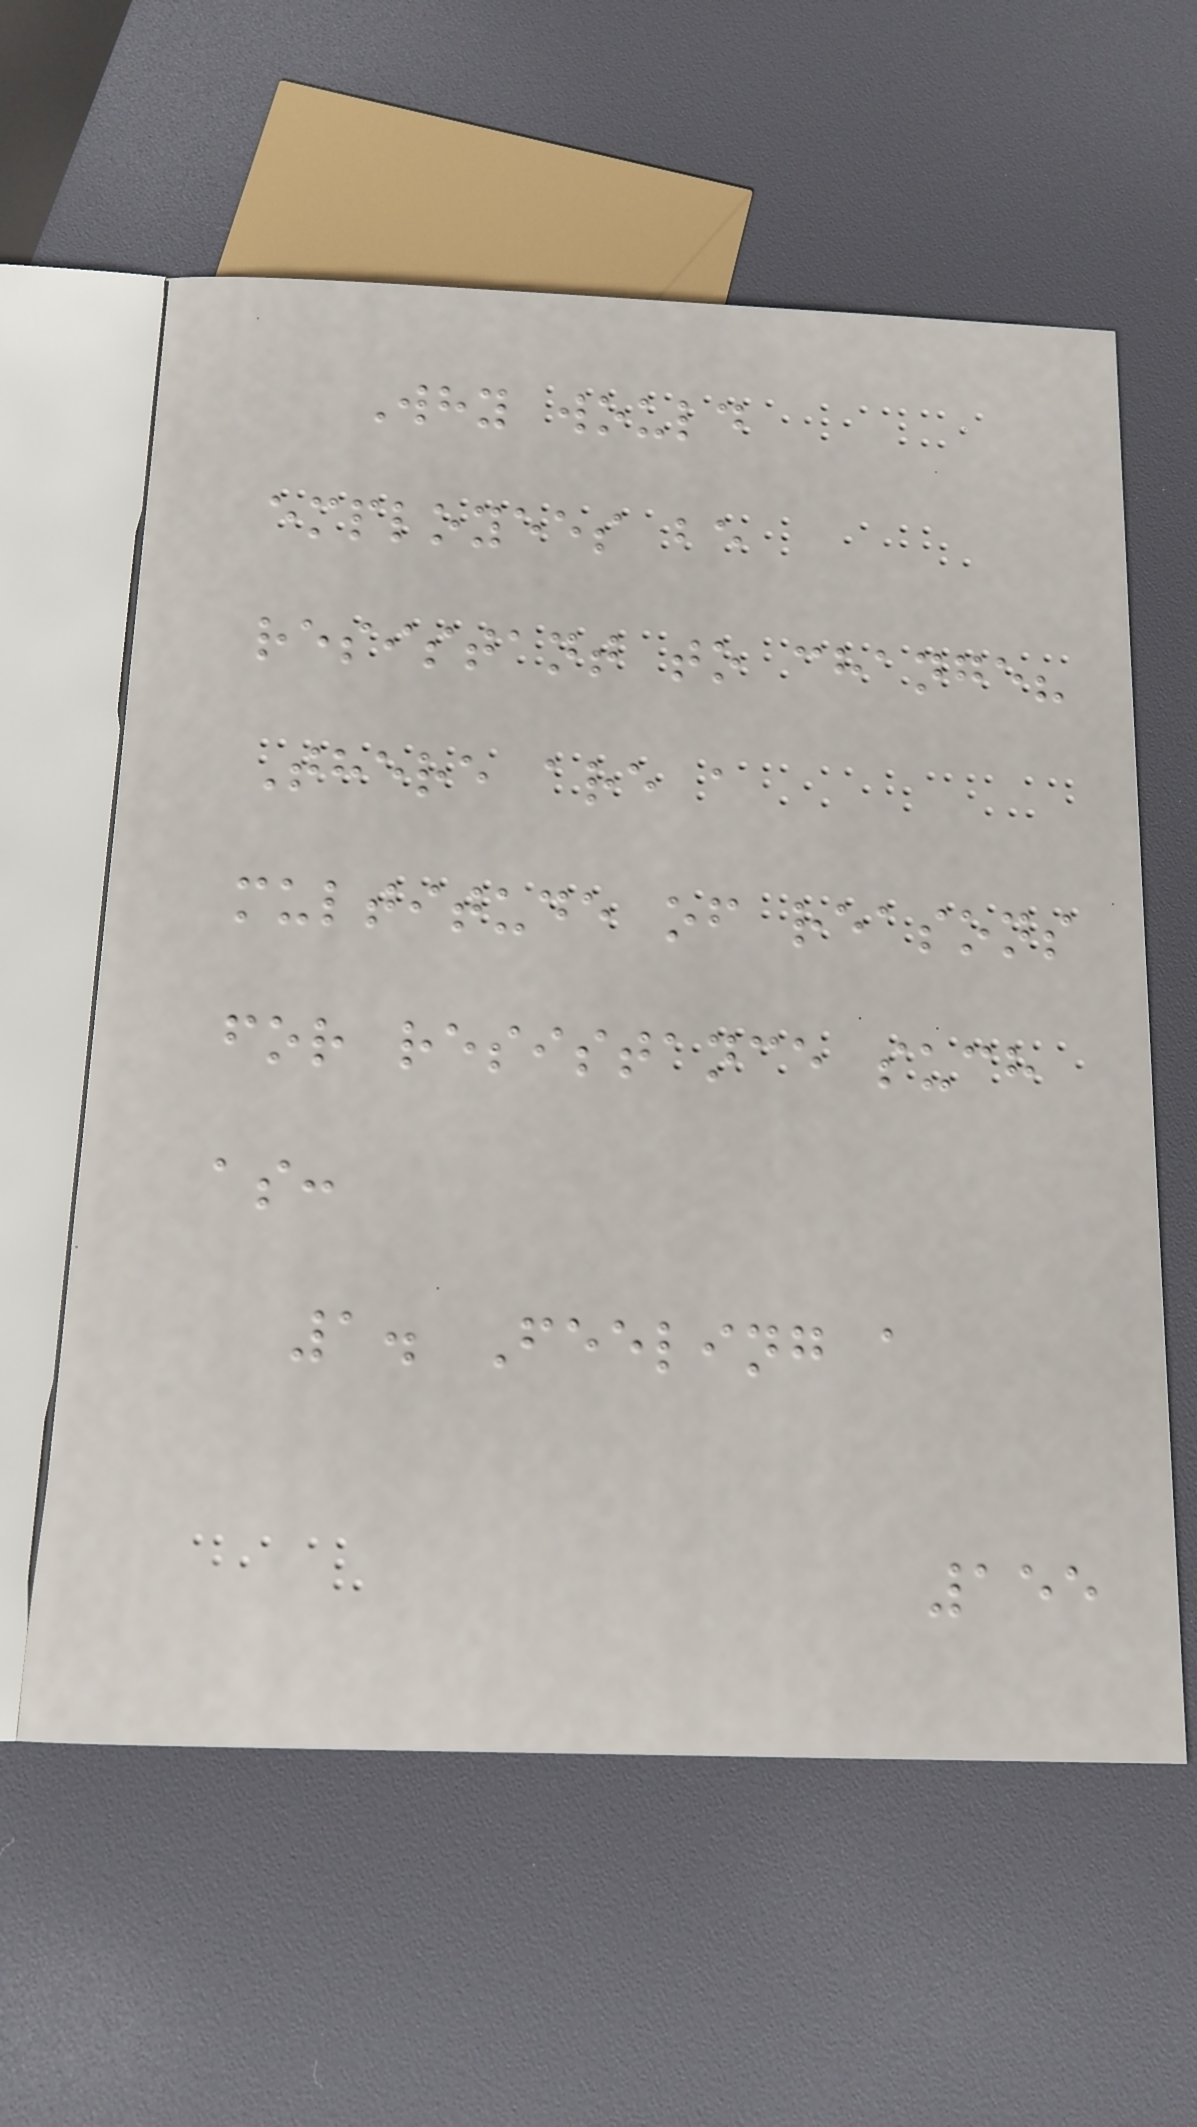Why would
employees be
resistant to change?
There are a
multitude of reasons
for resistance such
as:
1. Feeling a
155
